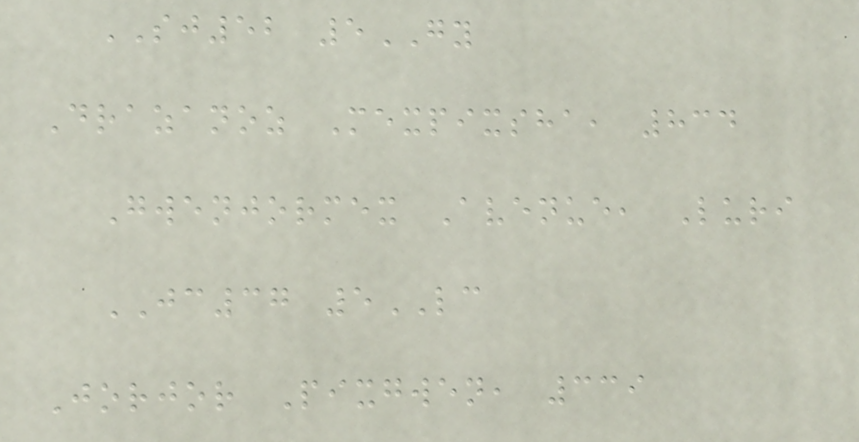SJ52 5GY
Drazanoz Mexpixsha, 834
Gwenjormex Avenue, Luri
JC37 5LC
Jorjor Pixgwen, 339
